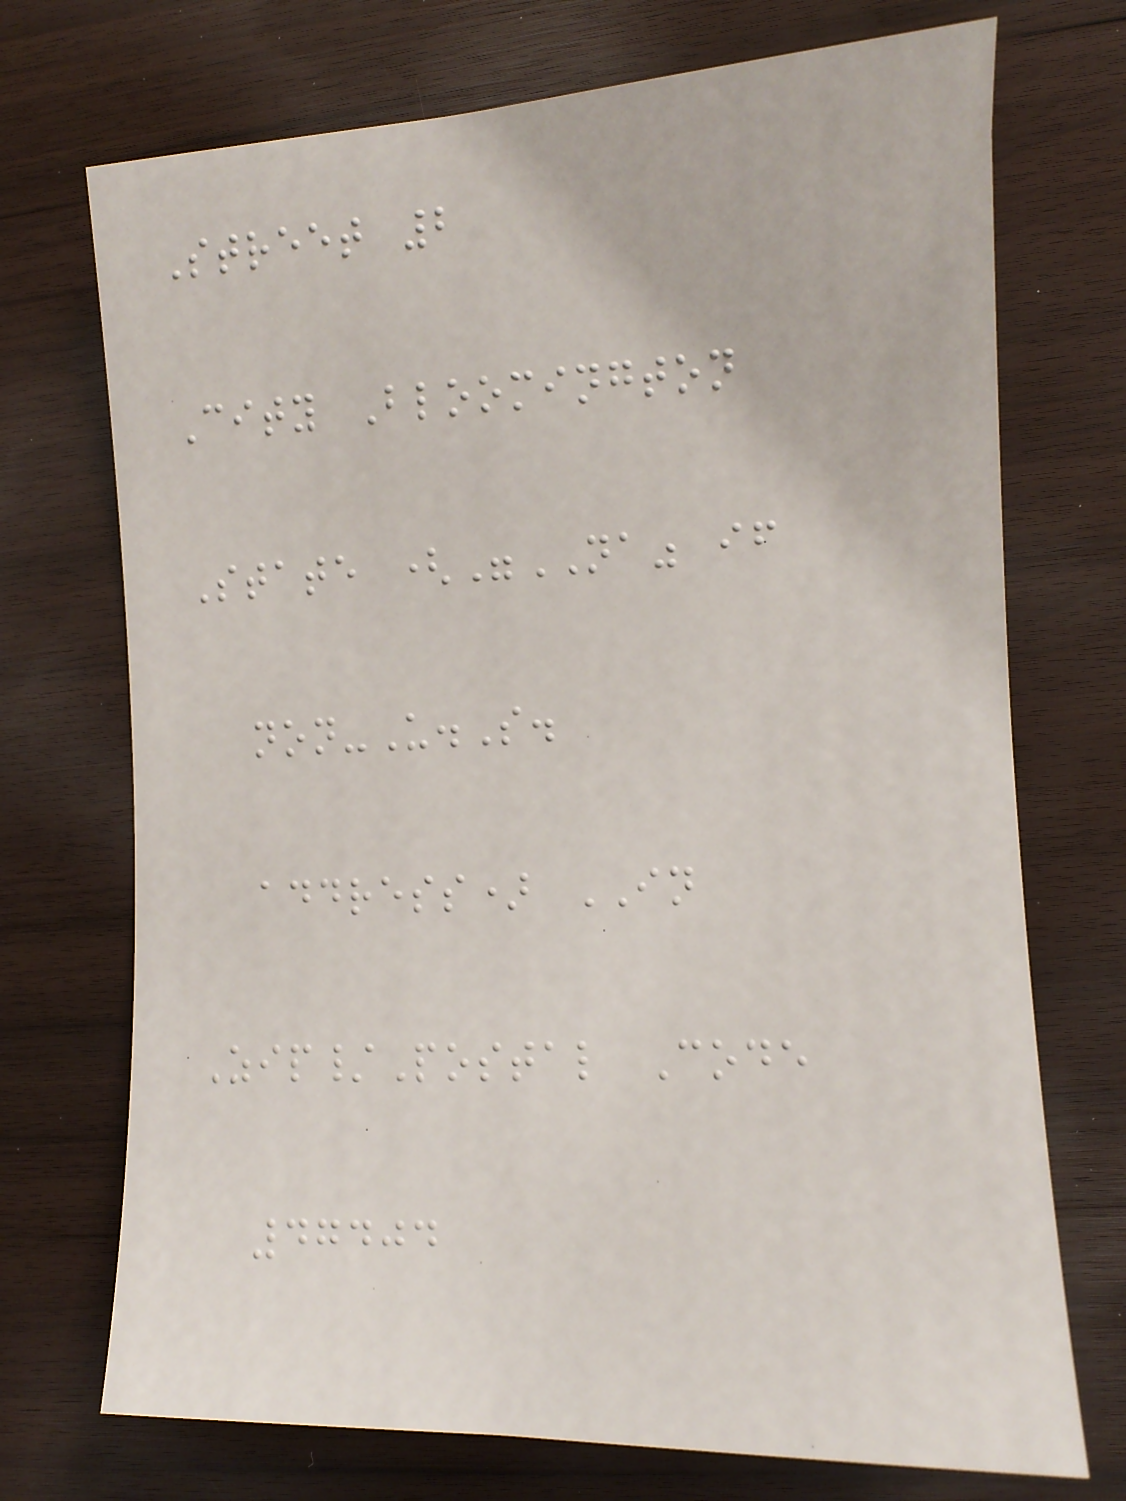Street 2
City Bloomington
State ("NA" if
non-U.S.
address) IN
Zip/Postal Code
47404
